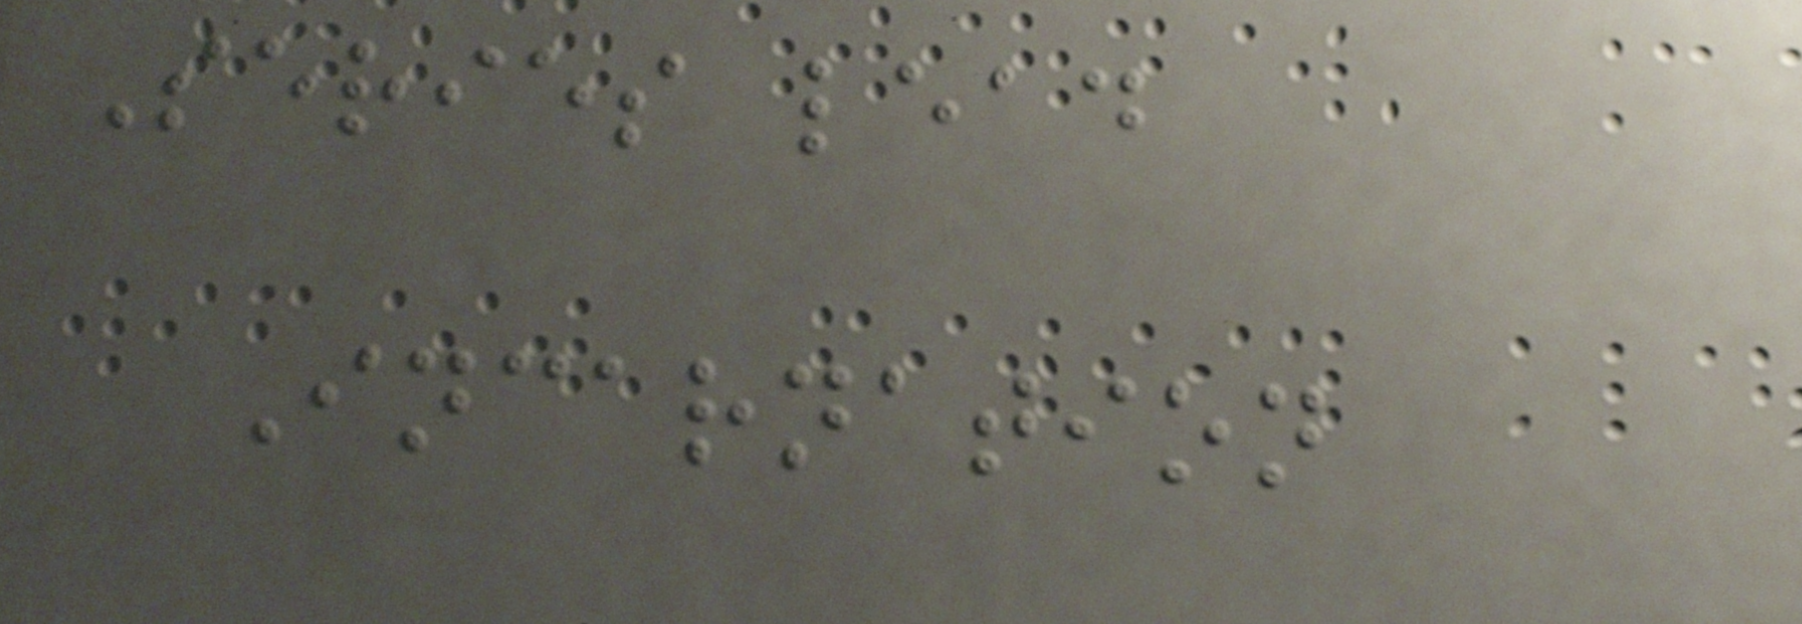Series lead
Incarnation
